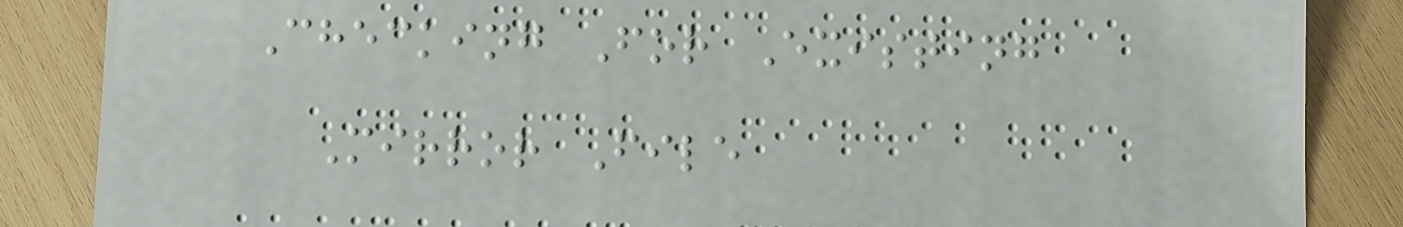Checking For Existing
Mirror File
